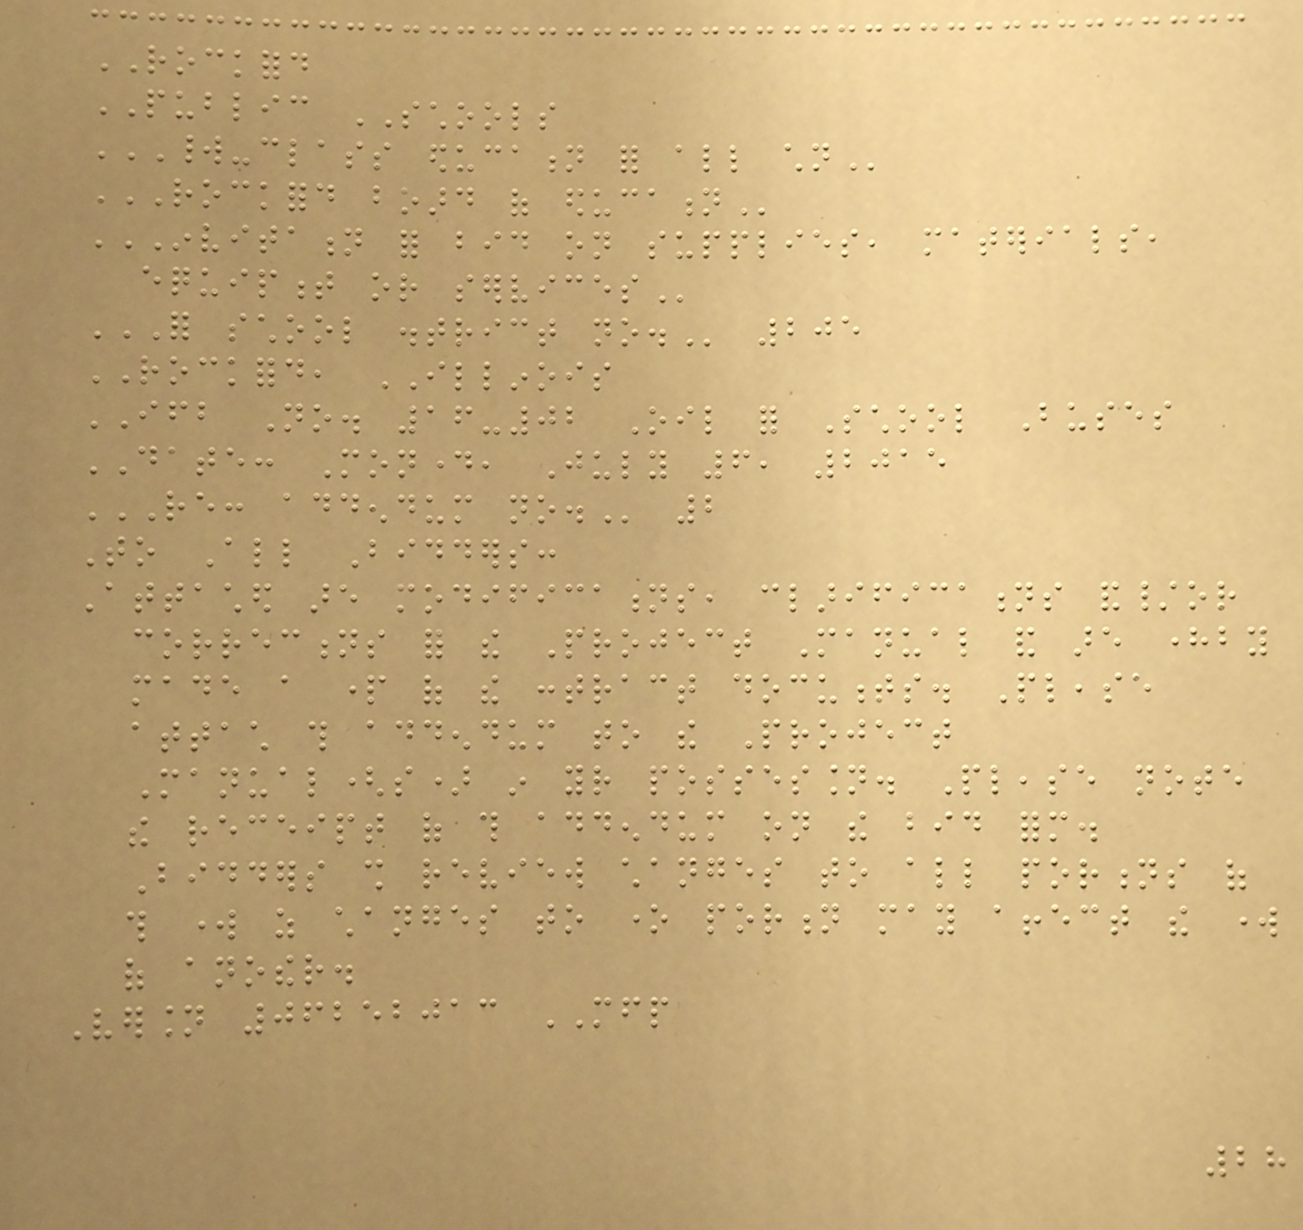ROCKFORD
PUBLIC SCHOOLS
WORLD-CLASS EDUCATION FOR ALL CHILDREN
ROCKFORD BOARD OF EDUCATION
INVITATION FOR BID ON SUPPLIES, MATERIALS,
EQUIPMENT OR SERVICES
FOR SCHOOL DISTRICT NO. 205
ROCKFORD, ILLINOIS
IFB No. 16-02 Oil for School Buses
DATE: Monday, July 6, 2015
RE: ADDENDUM NO. 2
To All Bidders:
Attached are modifications, clarifications and/or
corrections for the Project Manual and are hereby
made a part of the contract documents. Please
attach this addendum to the Project
Manual(s) in your possession. Please note
the receipt of this addendum on the bid form.
Bidders shall review changes to all portions of
this work as changes to one portion may affect the work
of another.
Version 06252013 MFP
28
